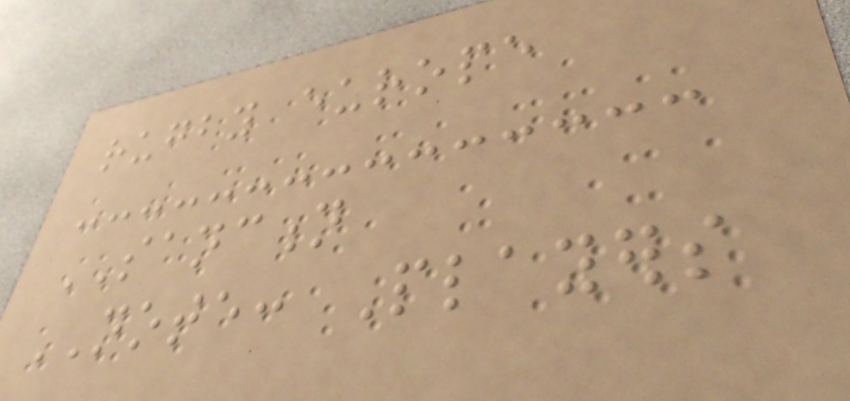rugby europe
SANCTION
NOTE: Players
